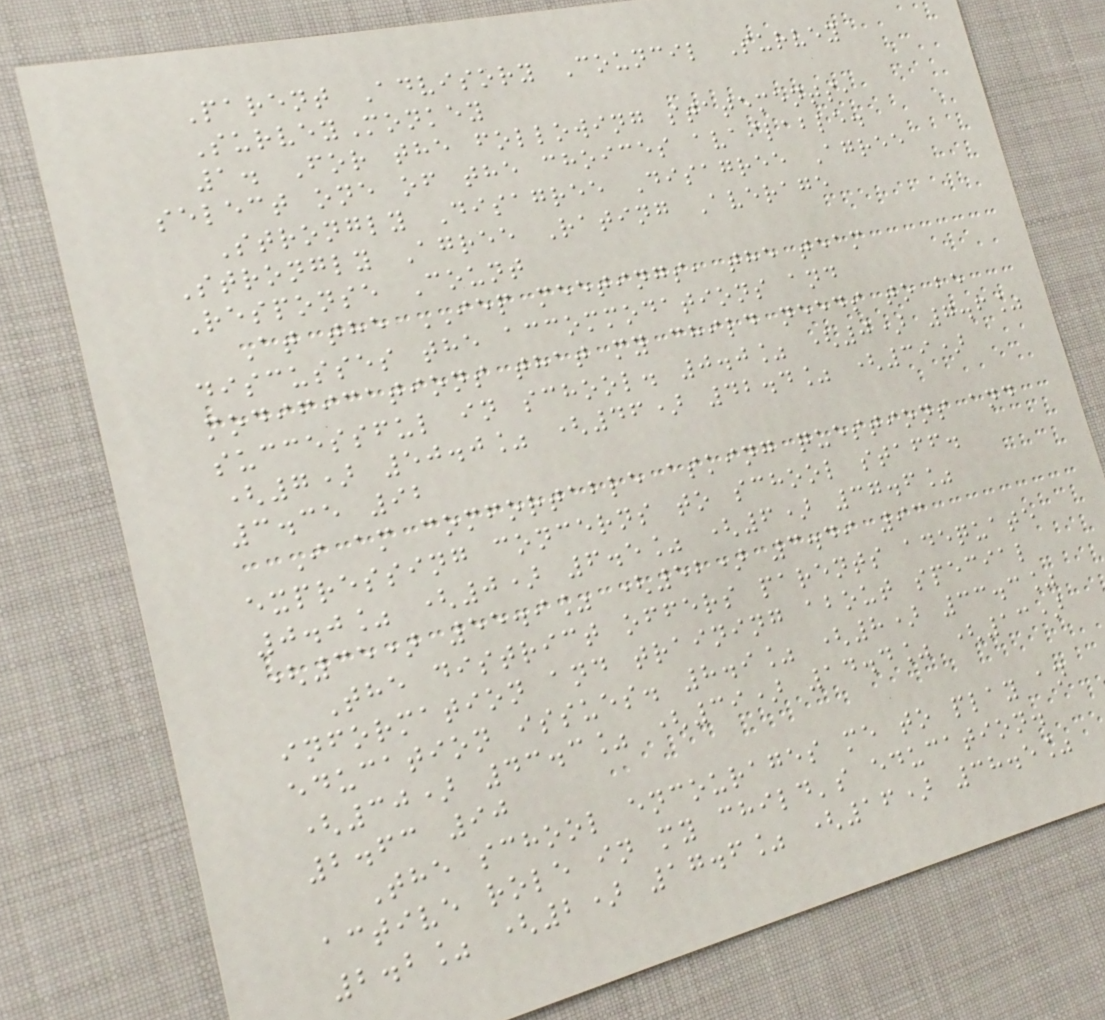Parent Advisory Council Survey
SurveyMonkey
1. For the following statements,
select one of the choices available.
Strongly Disagree Disagree Agree
Strongly Agree Rating Average
Response Count
At the IEP meetings, the team
discusses the accommodations and
modifications that my child needs to be
successful in school. 0.0% (0) 7.6%
(7) 50.0% (46) 42.4% (39)
3.35 92
I am comfortable asking questions and
expressing concerns to school staff.
0.0% (0) 6.5% (6) 37.6%
(35) 55.9% (52) 3.49 93
The district offers parents adequate
information and training about special
education issues. 8.9% (8) 33.3%
(30) 43.3% (39) 14.4% (13)
2.63 90
The school encourages me to play an
active role in my child's education.
2.2% (2) 17.6% (16) 38.5%
